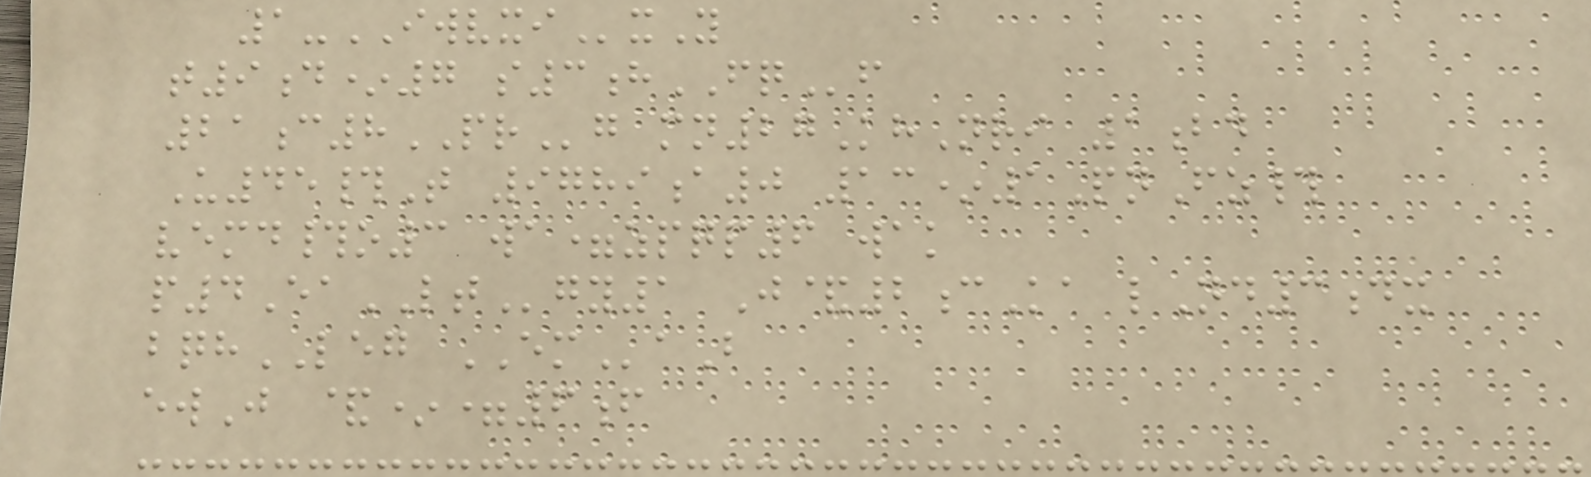1-IWVXIxY
t9d*7 s3hFQf
21c8PRg mn27KhNri 1bd
U45#T 9789a0 13*1PnFz#
vemd#o3 wa=zpqp6 wak
p4EaLTgy1 J&2cKa lNd3dx
bqhLEG EMaB
ewJ &*=6f
